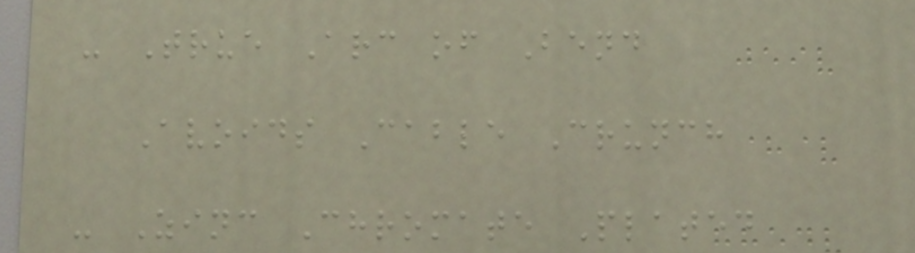- True Arc of Bend
Avoids Cable Crunch
- Zinc Chromate Plated
